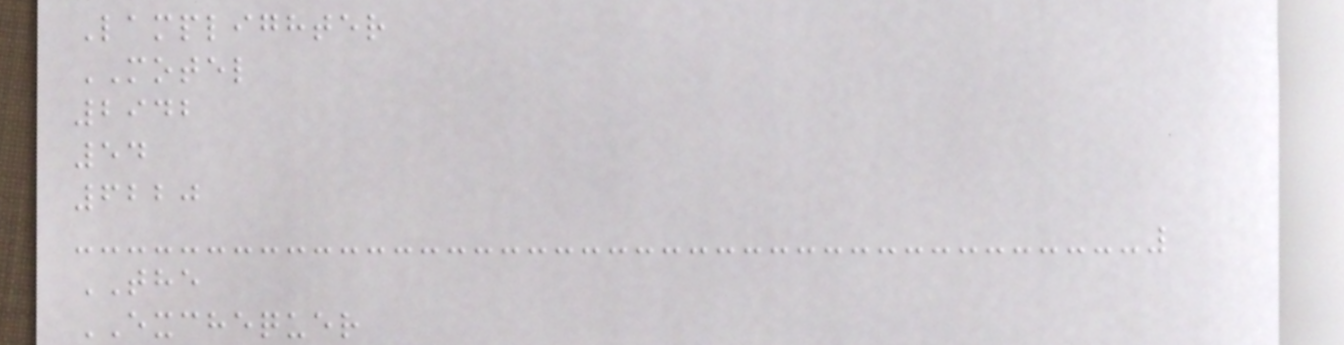Lamplighter
MOTEL
2942
54
6220
THE
EXCHEQUER
